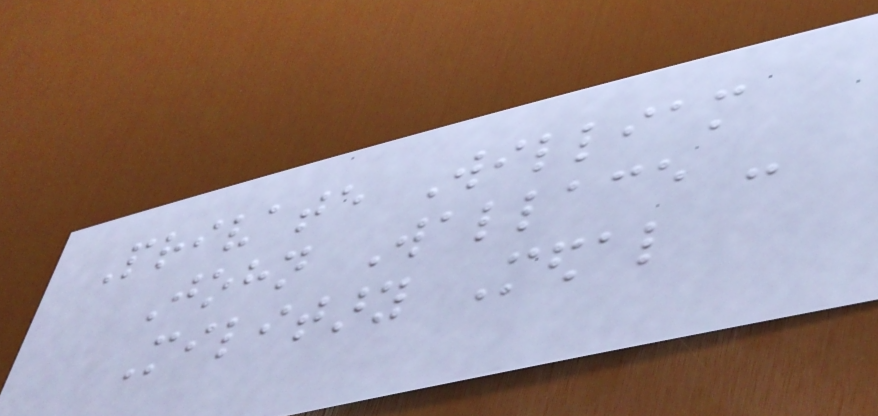Private William
John Wallace -
Military Medal
